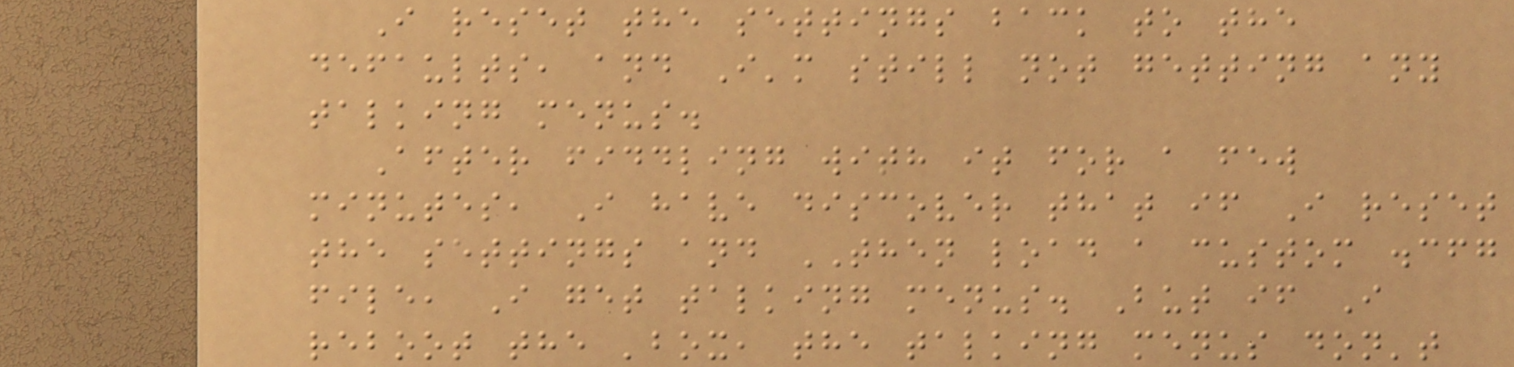I reset the settings back to the
defaults, and I'm still not getting any
talking menus.
After fiddling with it for a few
minutes, I have discover that if I reset
the settings and THEN load a custom .cfg
file, I get talking menus. But if I
reboot the 'box, the talking menus don't
